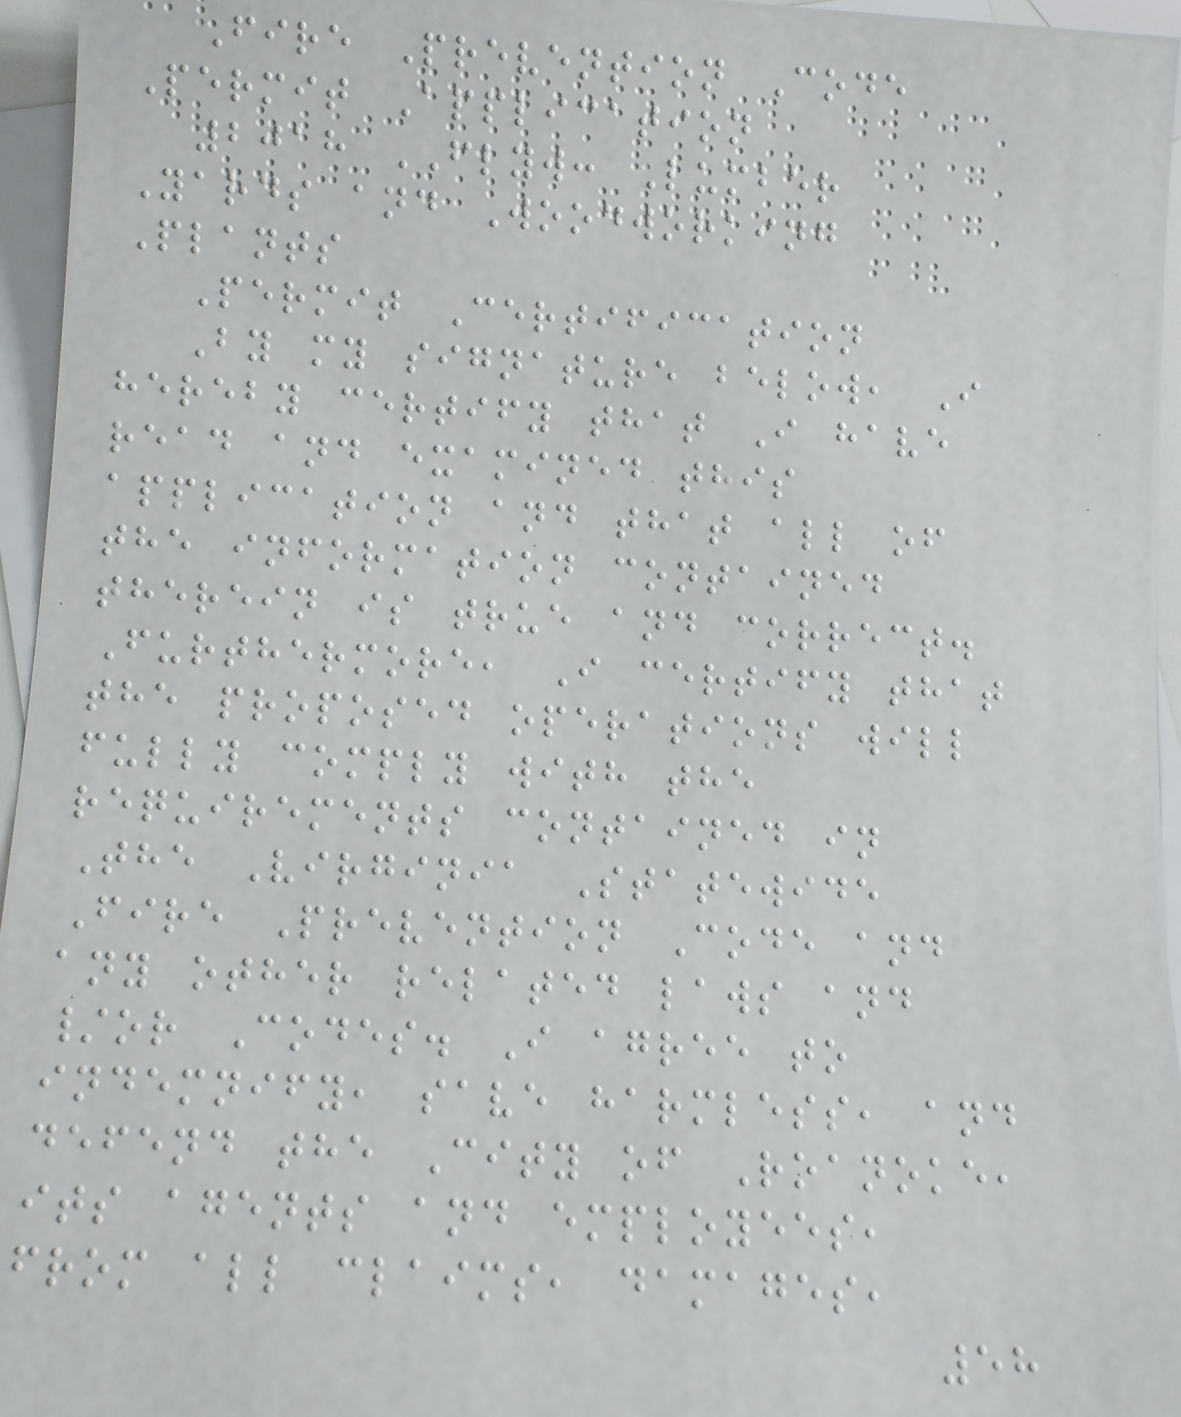Fire Prevention Code
Permit Application
2018 FLYW: Lumber
Yards and Woodworking
Plants
Permit Certification
By my signature below, I
hereby certify that I have
read and examined this
application and that all of
the information contained
therein is true and correct.
Furthermore, I certify that
the proposed operations will
fully comply with the
requirements contained in
The Virginia Statewide
Fire Prevention Code and
any other related laws and
/or Codes. I agree to
indemnify, save harmless, and
defend the City of Roanoke,
its agents and employees,
from all claims, damages,
58
